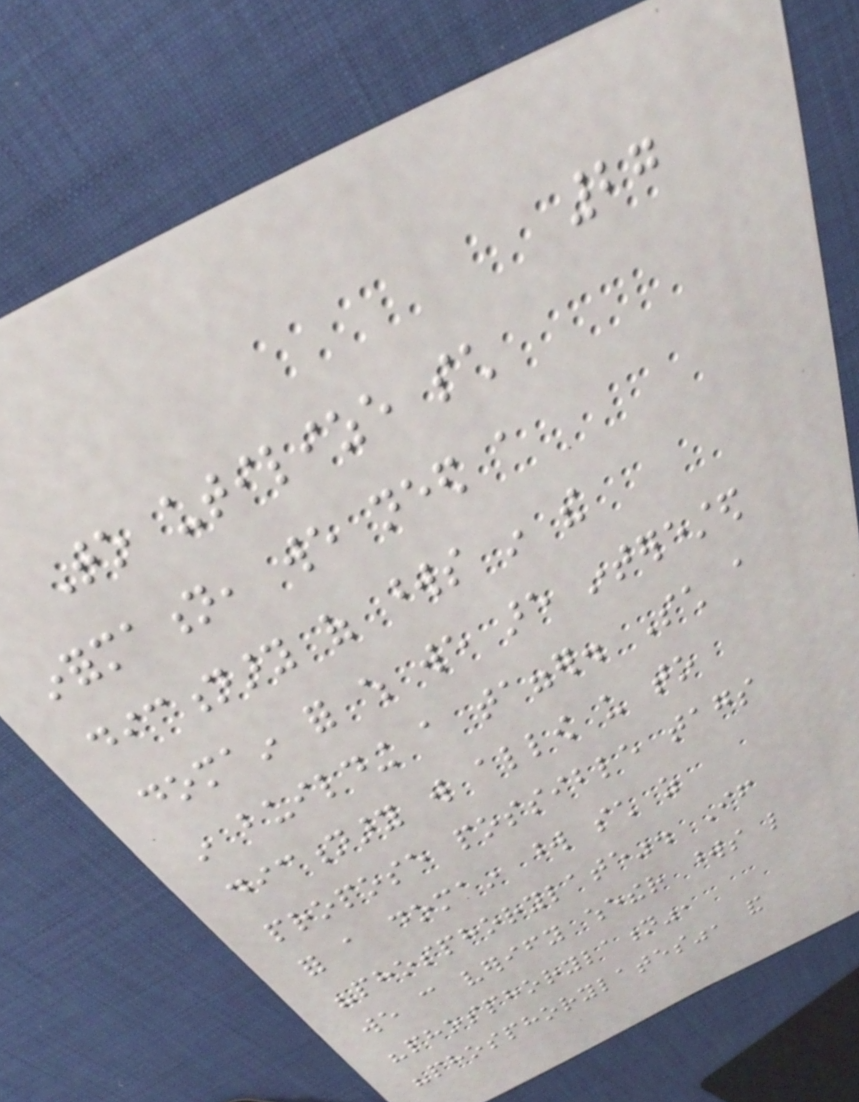27
To utilize such
information, we need a
dictionary of words in the
domain for which we are interested
in building a tagger. Such a
dictionary will allow us to
propose possible tags
for a domain word such as
"phosphorylate". If
we can verify whether words like
"phosphorylation",
"phosphorylates", and
